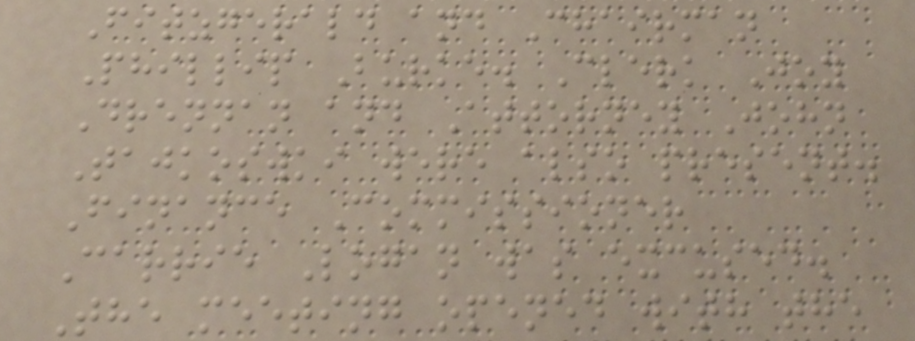Fitzgerald and Chairman
Phillip Burke. Clerk Joy
Drennan and Attorney John
Tajkoswki were also present.
Finance Commissioner
Carrie Logan was excused.
The meeting opened with the
